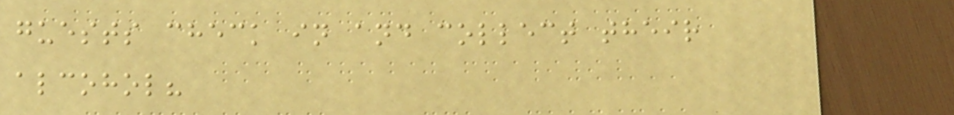guests check in and collect their
alcohol?
